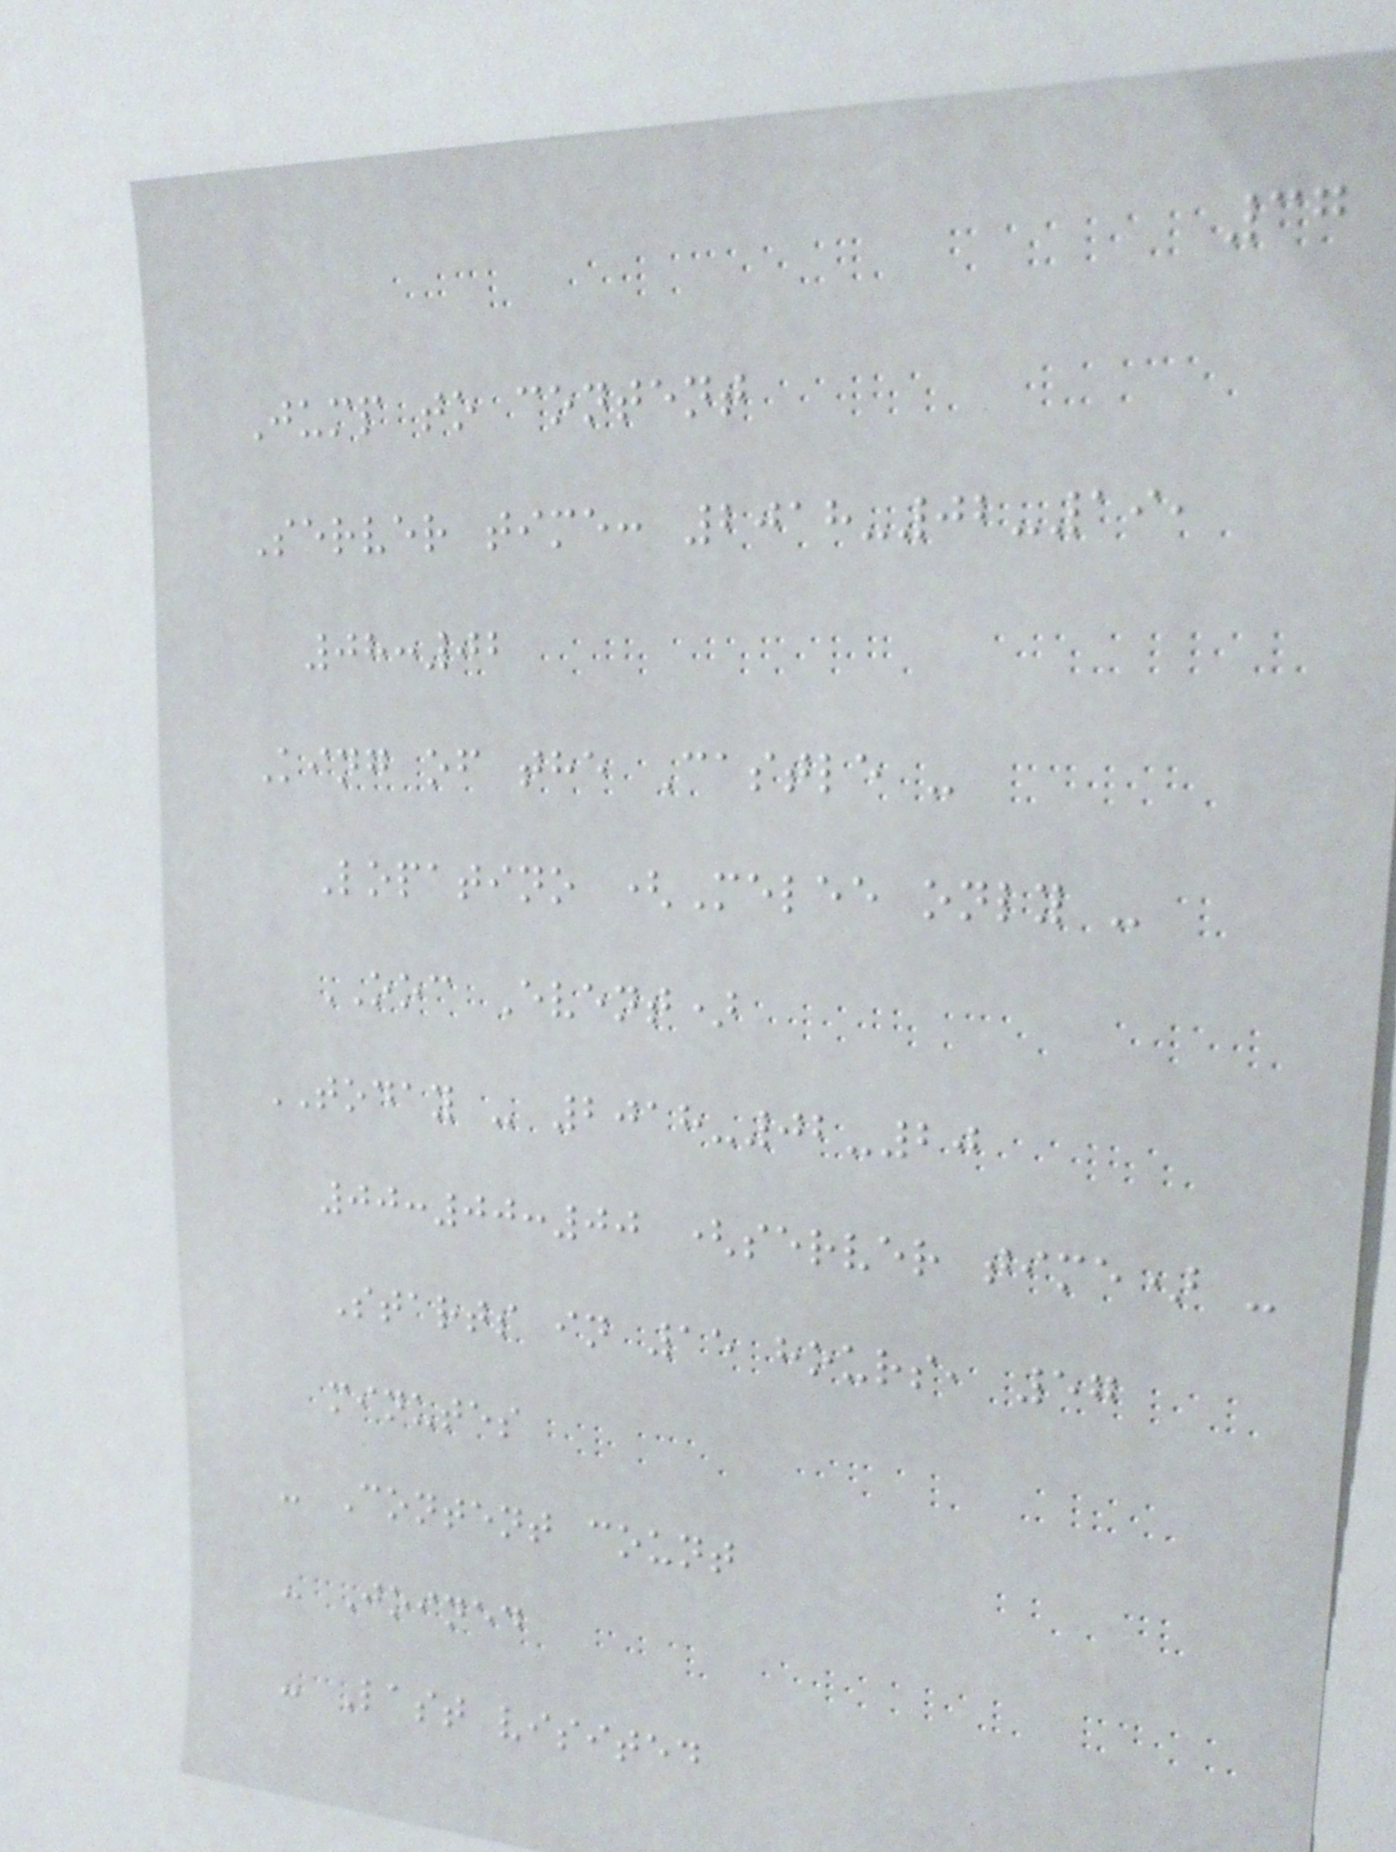37
Jump to content
Server time: 2018-02-19,
08:02
King of the Castle -
Lopatino (Melee only -
OOC Event)
TODAY - 2018-02-20
00:00:00 (server time) -
Starts in 15 hours, 57
minutes
- Content count
- Joined
- Last visited
